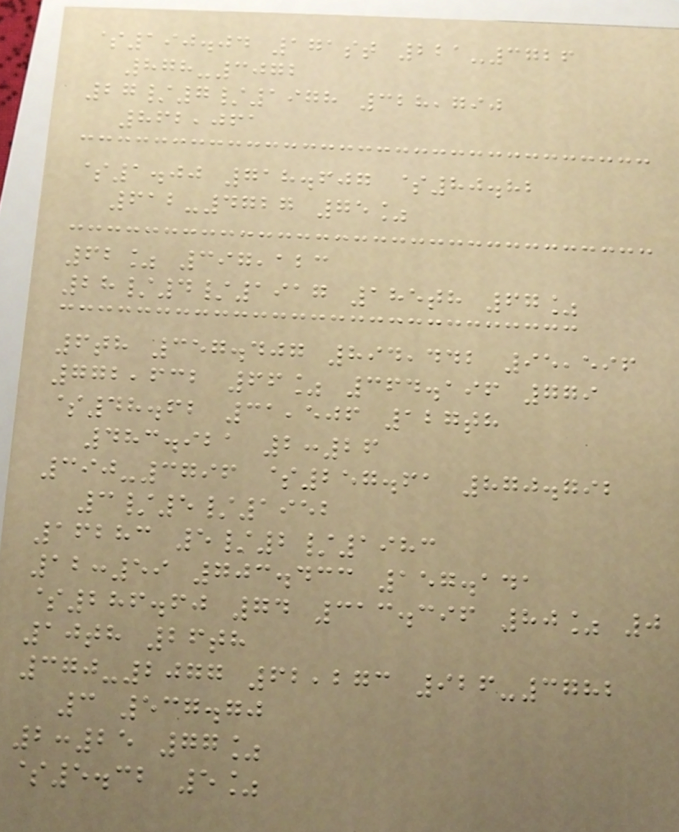$190.04 171st 221-3726
878-3072
27/7/1978 328,790
862,061
$1.00 718.607 $80.82
612-4727 75%
62% 397,123
28/4/1917 185th 67%
6th 357.407 894,442 95,596
772,632 66% 364.196 779
$48.62 31,506 127th
483.921 2:26
390-3796 $257.61 870.792
3/5/1952
16283 5/2/1983
12:59 703.433 157.141
$286.60 74 313.396 80% 0
10th 26th
370-2077 62,273 926-3782
3 537.70
2:25 77%
$5.32 5%
